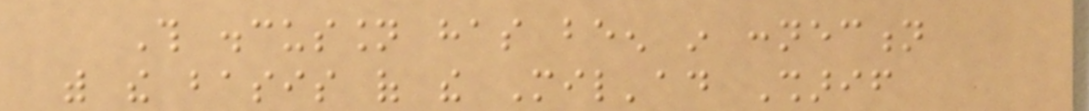This discussion has been in connection
with the basis of the Mil'ad Sharif
